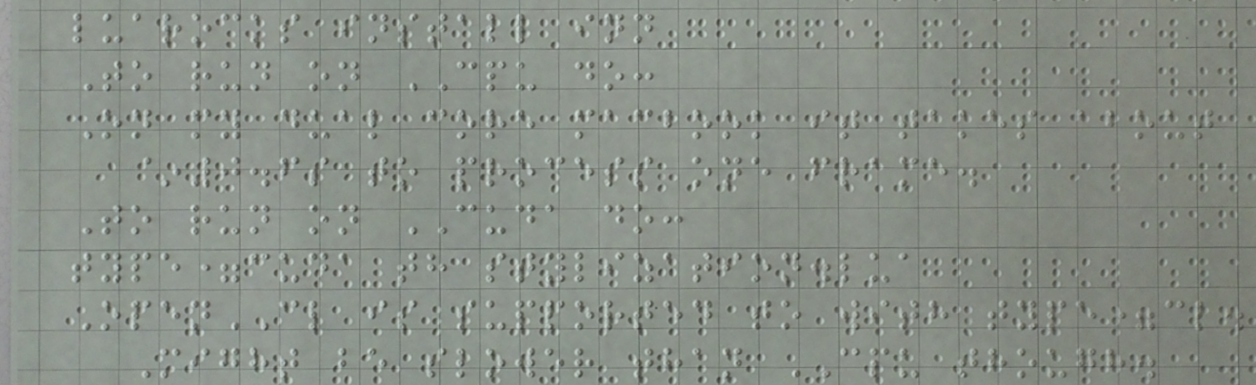luarocks install inn
To run on CPU do:
On my dual core macbook it takes about
~0.6s to process one frame.
To run on CUDA do:
type=cuda th stylization.lua
OpenCL is supported to with type=cl.
Might be slower than CPU though.
